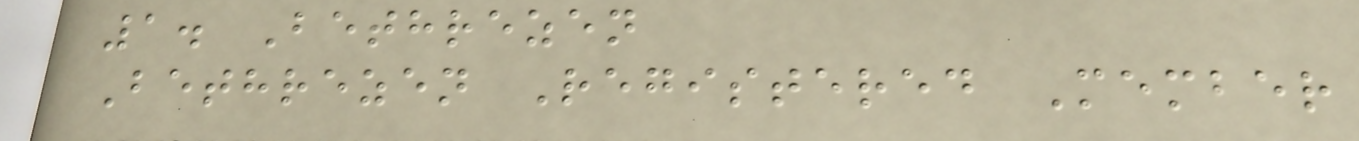1. Bethrezen
Bethrezen Registered Member
